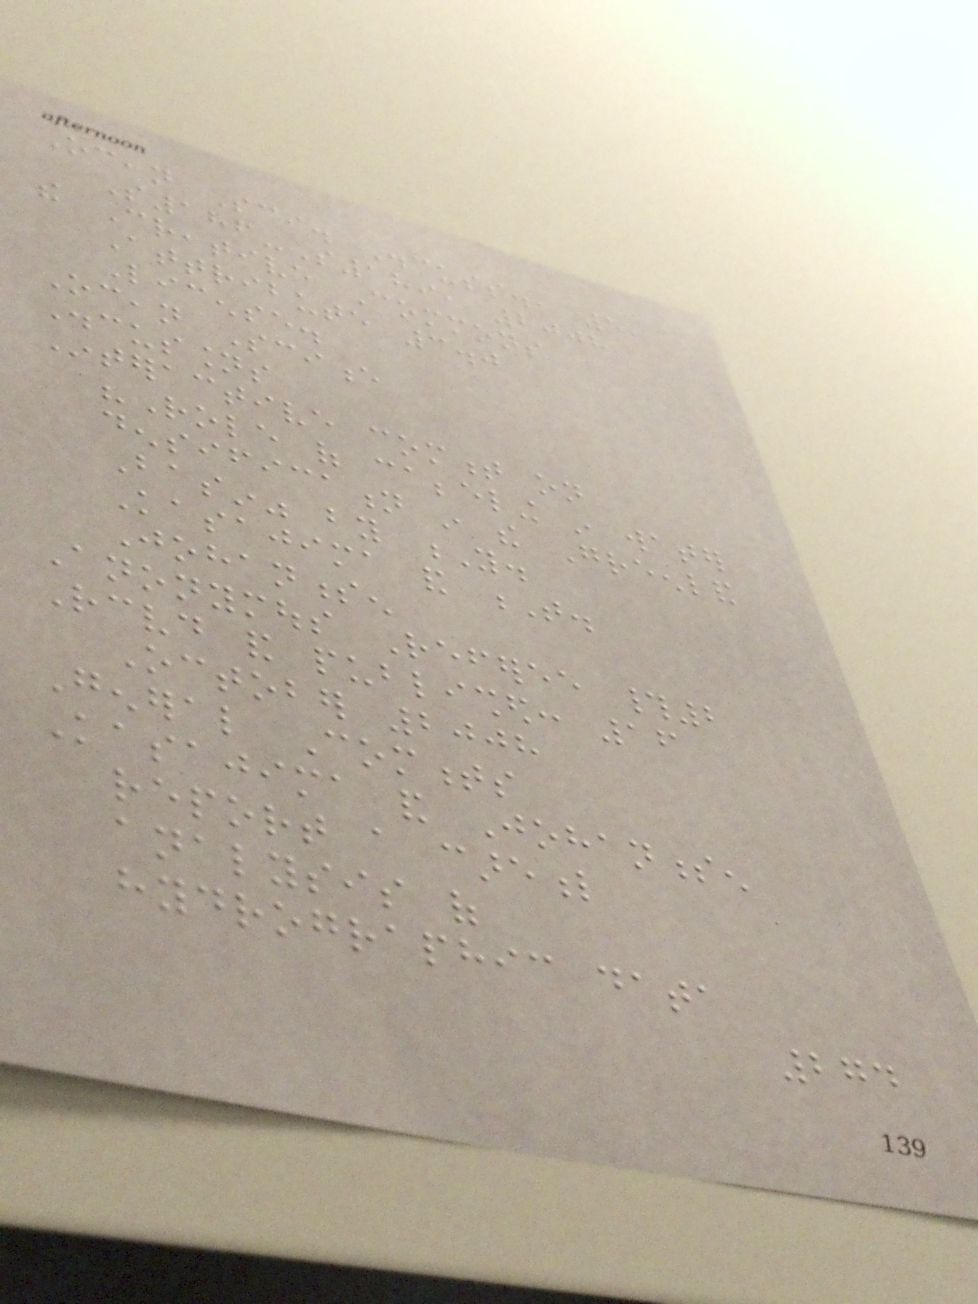Ocean Sci. Discuss., 5,
S186-S189, 2008
the Creative Commons
Attribute 3.0
License.
Ocean Science
Discussions
Interactive comment on
"Role of cabbeling in water
densification in the Greenland
Basin" by Y.
Kasajima and T.
Johannessen
Anonymous Referee #2
Received and published: 16
October 2008
General Comments
Kasajima and Johannessen
report a careful
analysis of
hydrographic data
274
